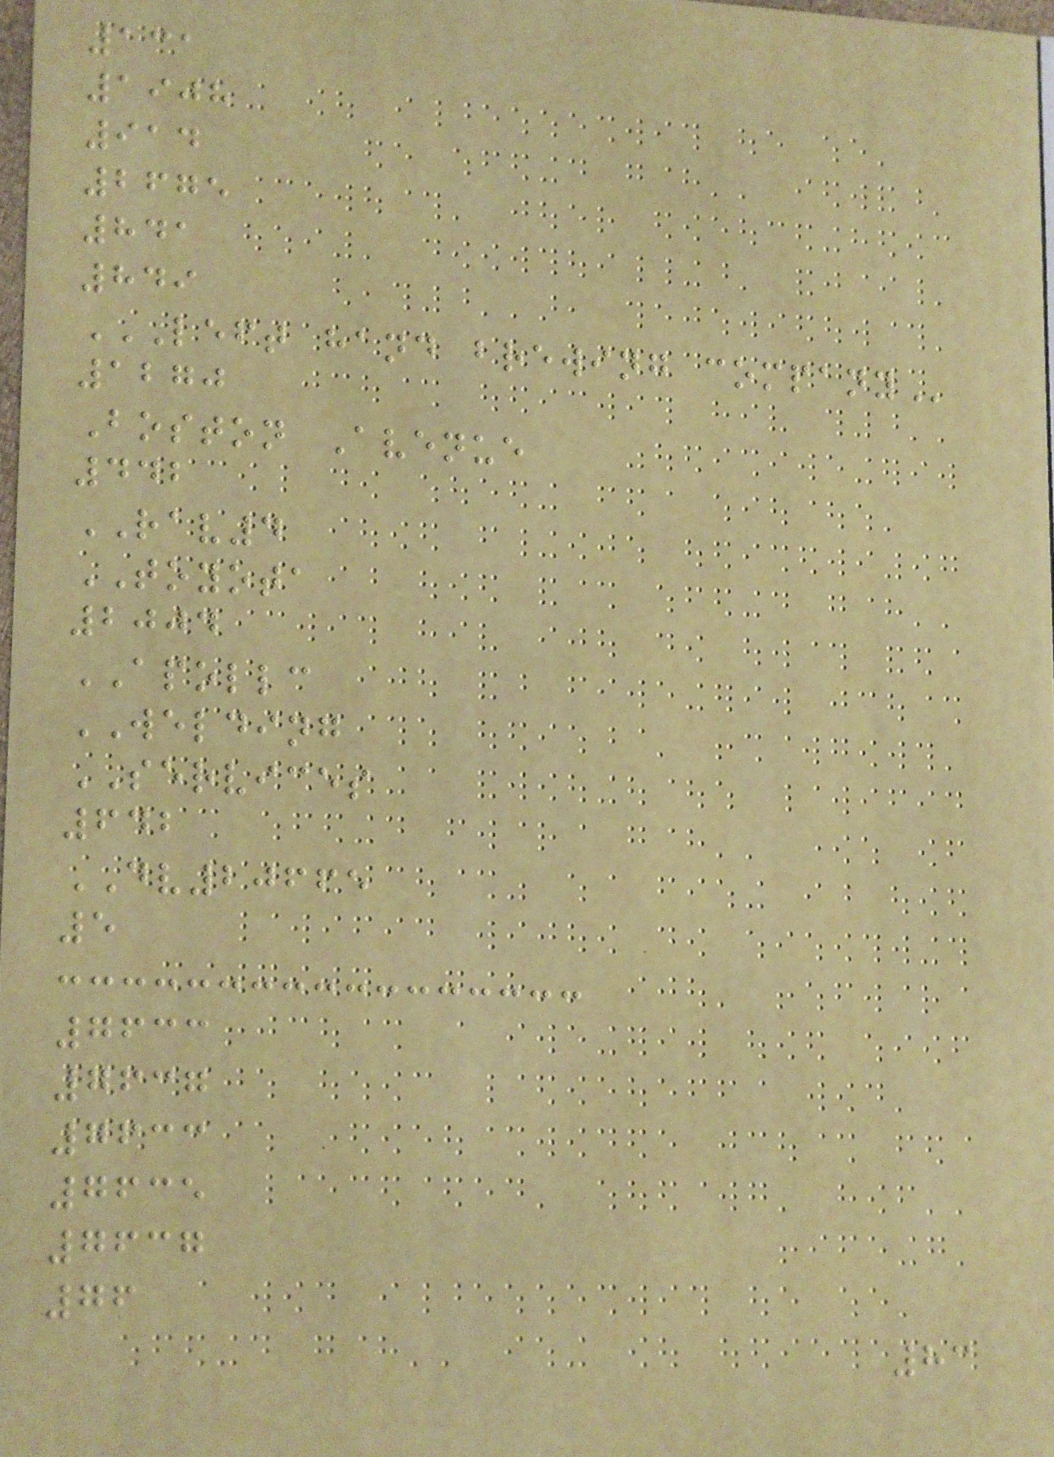131
1908
914
2675
841
849
LEFT HAND BREWING COMPANY
1270
Boston Avenue
442
RAV4
TOYOTA
2004
APOLLC
WELDING
SERVICES
642
DV20665
5
7633
7637
7633
7635
7637
76
83
